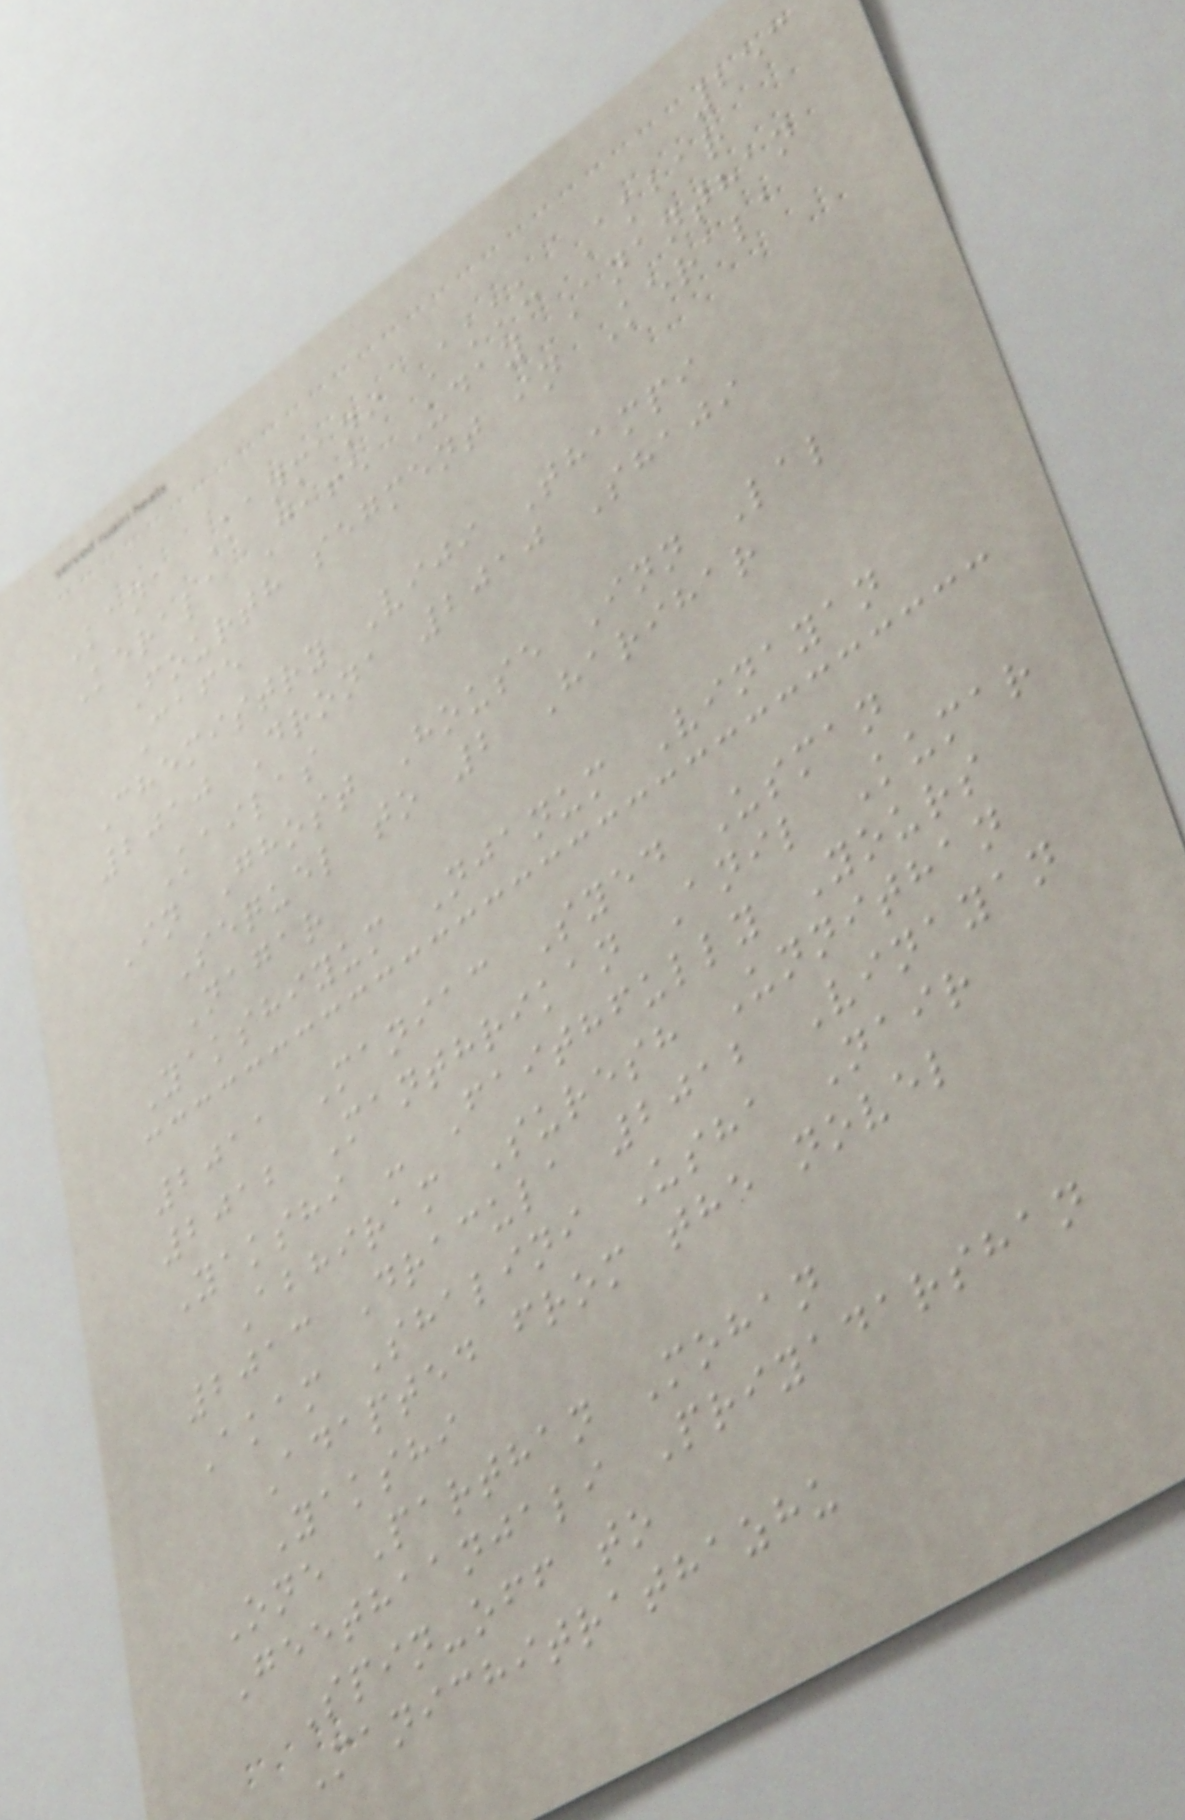253
Kana Kanmani Akku Akbar
Kerala Cafe Uday Ananthan
Fourth segment in Kerala
Cafe
Chemistry Viji Thampi
2010 Drona 2010 Shaji
Kailas
In Ghost House Inn Lal
Sequel to 2 Harihar
Nagar
Yakshiyum Njanum Vinayan
2011 Maniac Syed Usman
2012 Manthrikan Anil Kumar
Yakshi - Faithfully Yours
Abhiram Suresh Unnithan
2013 Dracula 2012 Vinayan
Akam Shalini Usha Nair
Adapted from the novel
Yakshi
One Parthan Mohan
Geethaanjali Priyadarshan
Spin-off to
Manichitrathazhu
